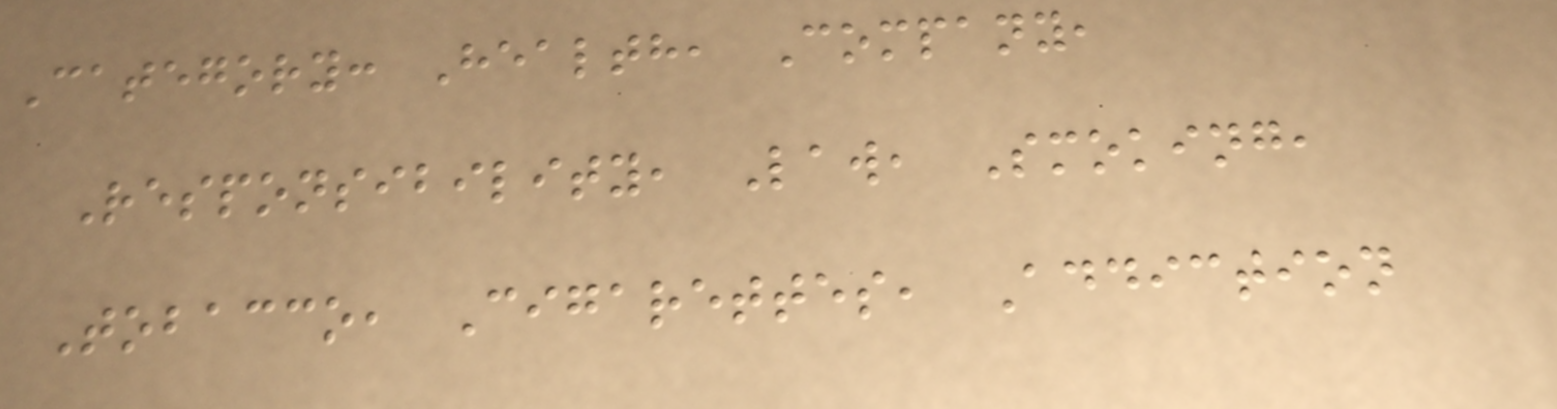Category: Health, Company,
Responsibility, Law, Smoking,
Tobacco, Cigarettes, Addiction
